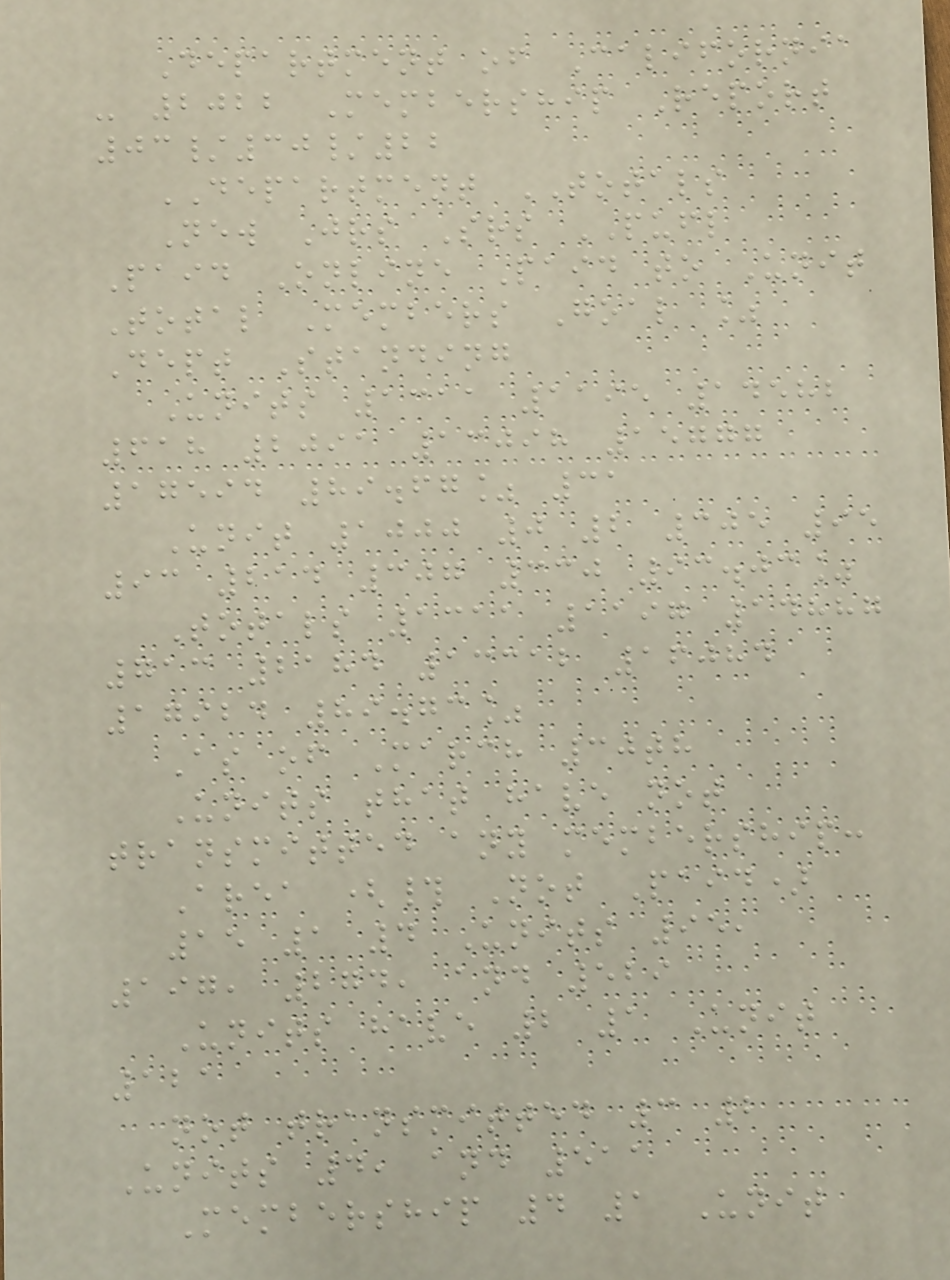Department of California
- 2022 Membership Report
03/30/22
DEPARTMENT TOTALS
New Jrs Srs PUFL
Paid Online Paid to Unit
Total Members Goal %
Dept Standing
Units 1311 1195 14582
618 2091 13098 15777
17594 89.67% 31
Unit 1000 0 2 305 95
93 214 307 330 93.03%
Totals 1311 1197 14887
713 2184 13312 16084
17924 89.73%
As of March 30th
Units that have not
transmitted any membership:
Area (# Not Paid)
15 1 4 Units 95,
197, 274, and 529
Units have 2 1 Unit
121
not transmitted 3 2
Units 4, and 511
Membership 4 1 Unit
